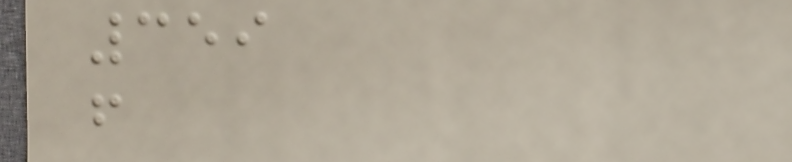359
f
